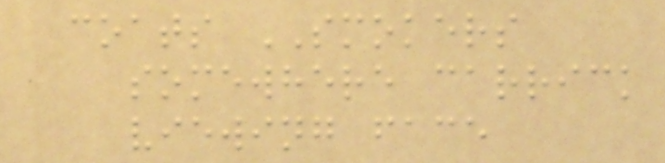coats SMOKERS
somewhere carrick
viewing face
